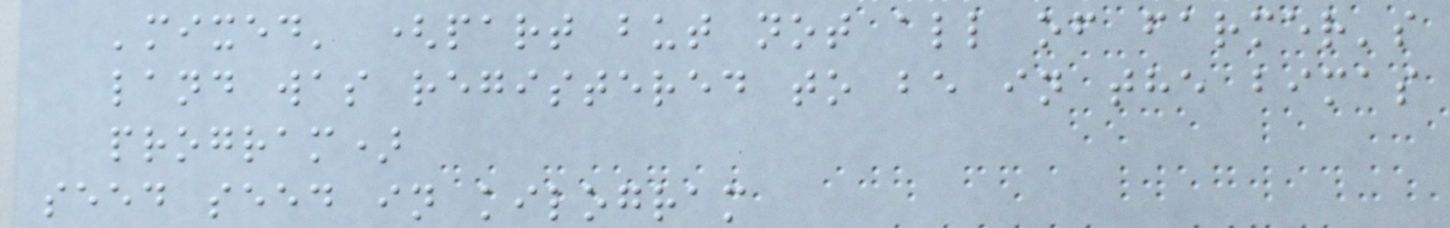'mixed' (part but not all of farmer's
land was registered to be in the bimas
program)
seed seed in kilogram
